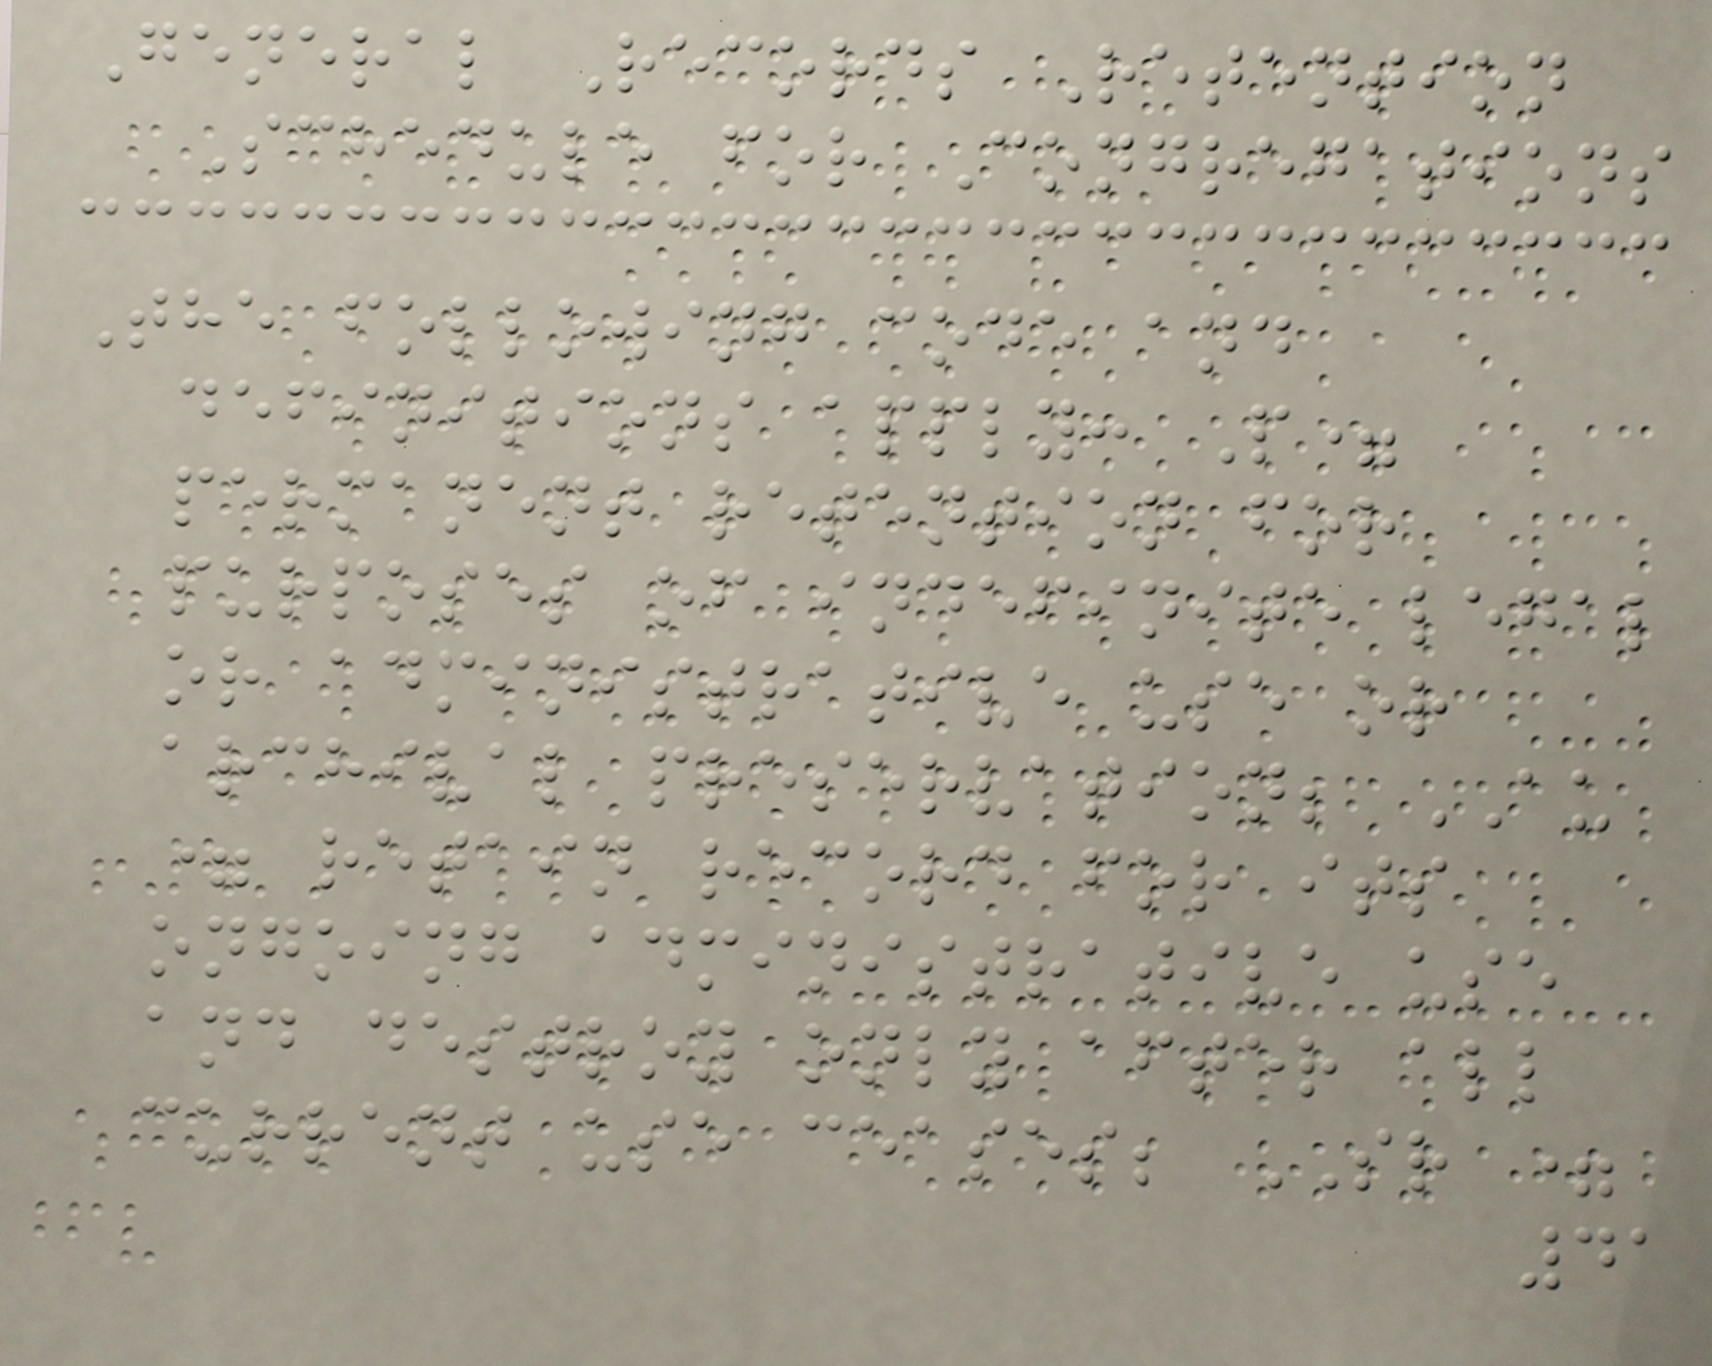General Records Retention
Schedule for Congregations
The following code and
definitions apply: P=
permanent retention for
purposes of indefinite legal
or administrative use or
archival preservation; AU
= retain record for its
ongoing administrative use
and destroy only after all
current use ceases; SR =
41
